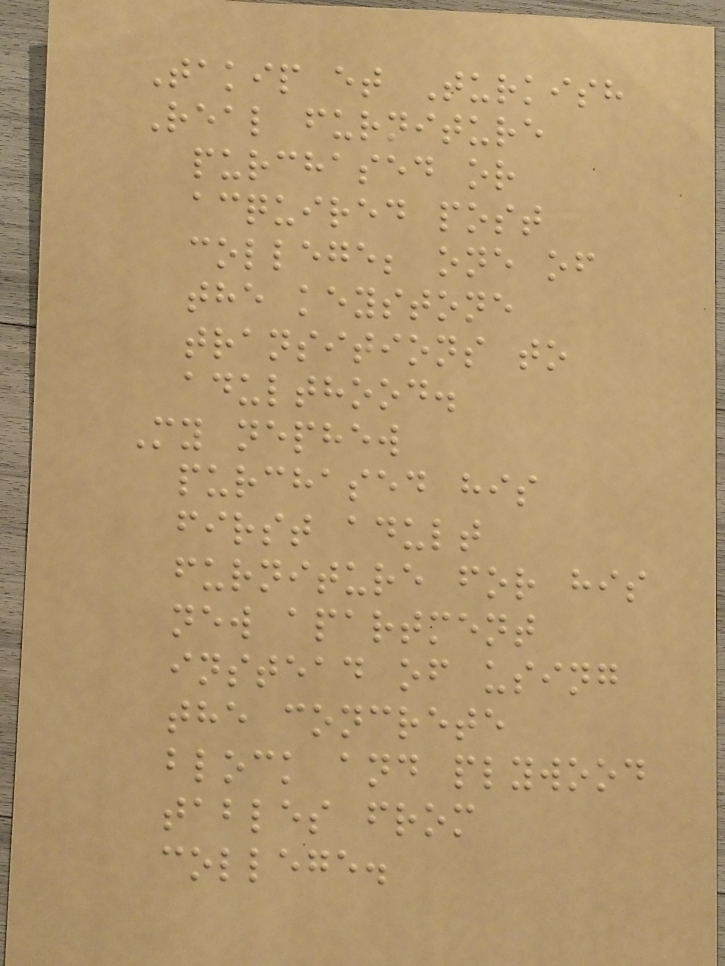Takip et Turkish
Real furniture
purchased or
acquired post
college; one of
the keystone
transitions to
adulthood.
My nephew
purchased his
first adult
furniture for his
new apartment
instead of using
the concrete
block and plywood
tables from
college.
